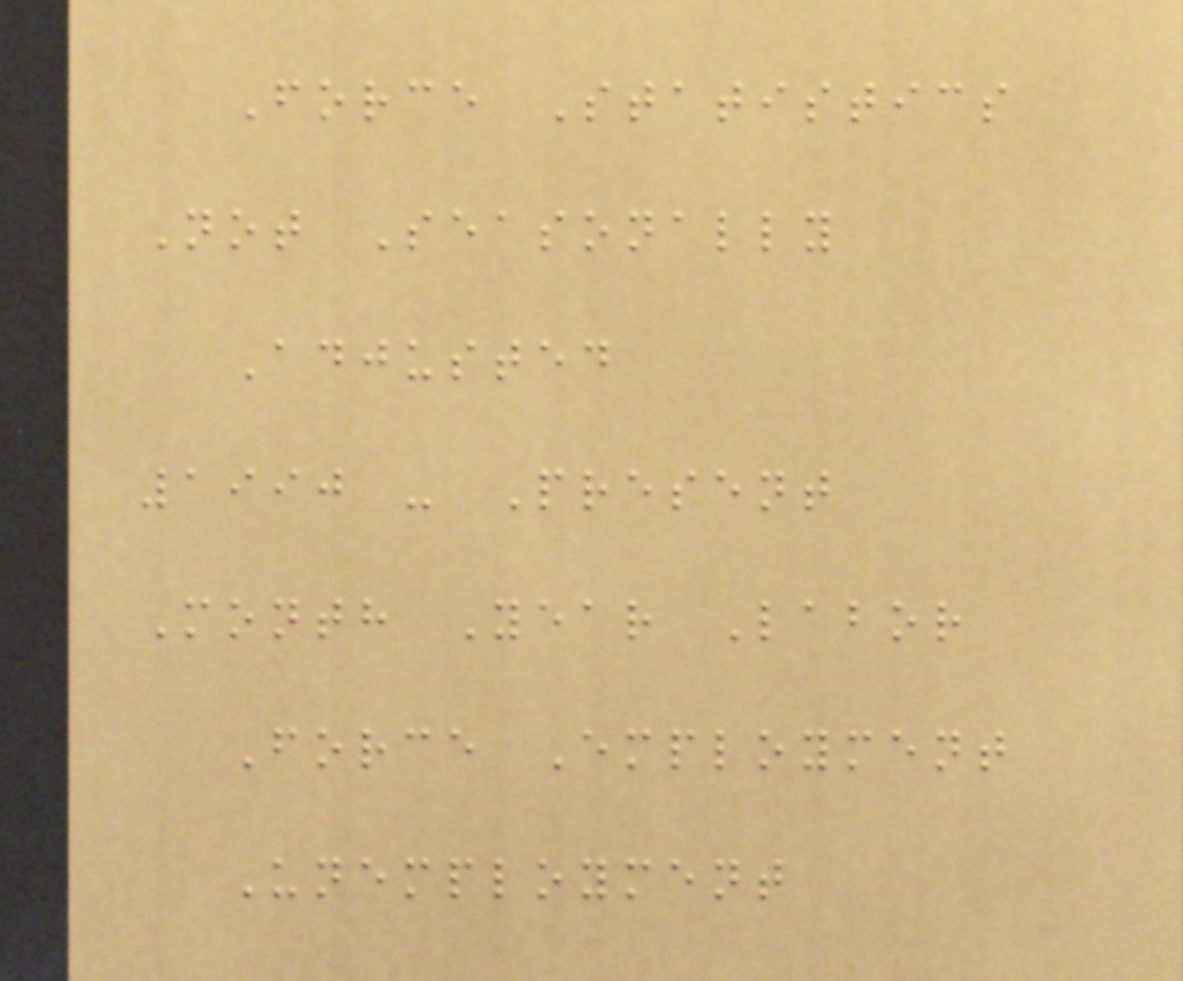Force Statistics
Not Seasonally
Adjusted
1990 - Present
Month Year Labor
Force Employment
Unemployment
